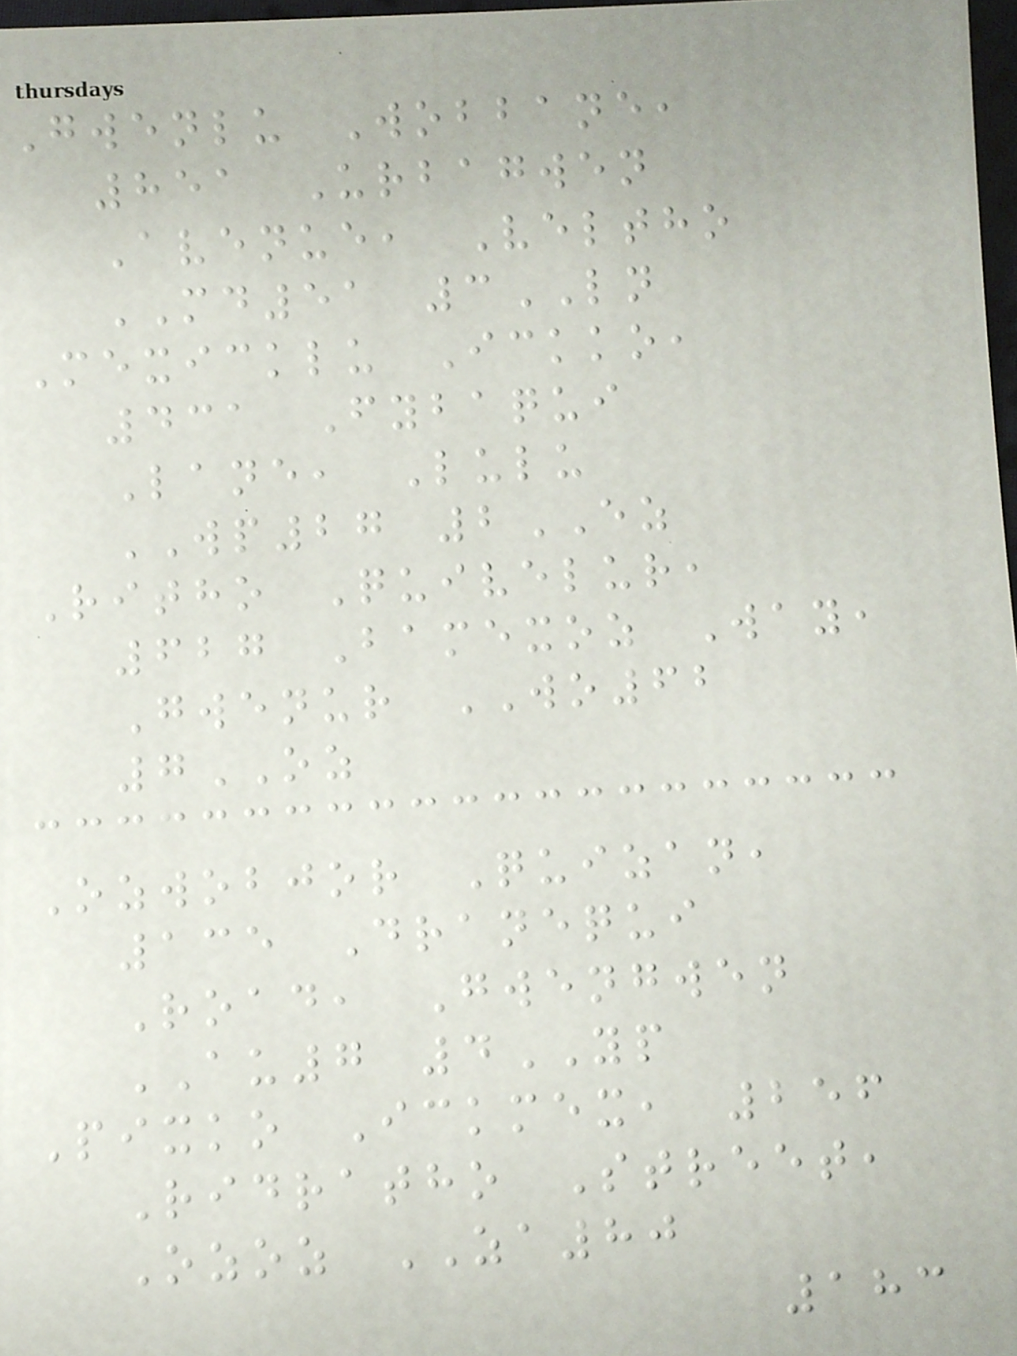Gwenlu Wobbane,
851 Urbagwen
Avenue, Veltho
MD51 3LN
Mexicklu Ickko,
431 Fybaqui
Lane, Lulu
WP27 2EZ
Ritho Quivelur,
627 Bamexoz Way,
Gwenur WO62
7OZ
Ozwobjor Quizan,
135 Dranequi
Road, Gwengwen
AU7 4YP
Pixko Ickmex, 256
Ridratho Street,
Ozoz ZA80
183
